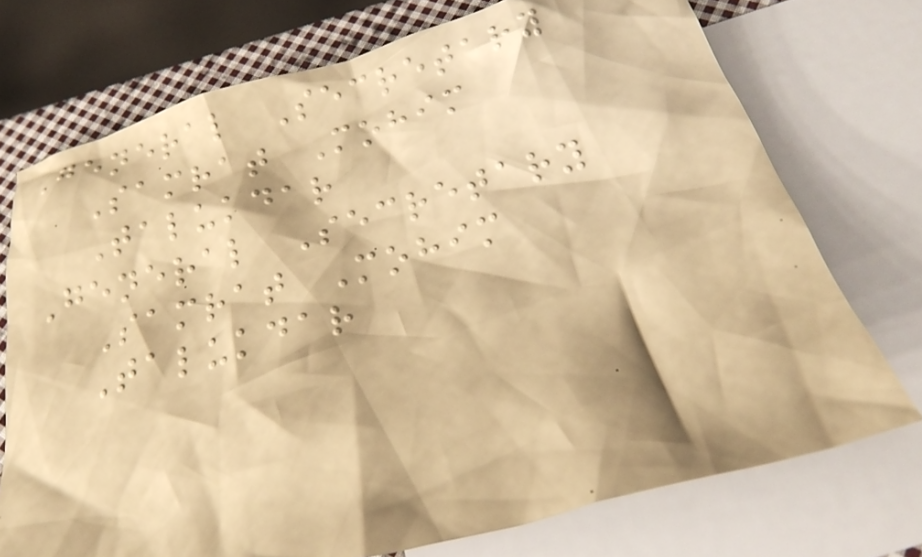General Secretary
Samrat Mohim
Talukdar
General Secretary
Samrat Mohim
Talukdar
